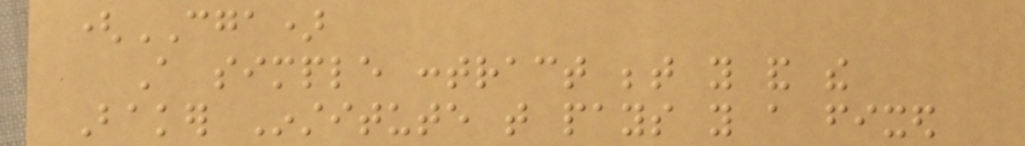(CGA)
A simple contract between you and the
Baker Institute that pays you a fixed
